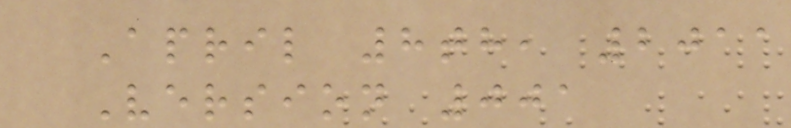April 8th, 2011
Version 001
